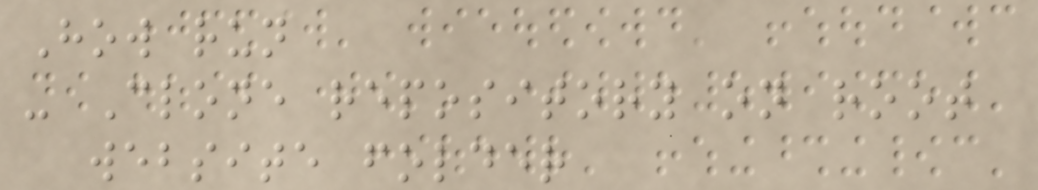How run
- Clone repository on root
website folder
